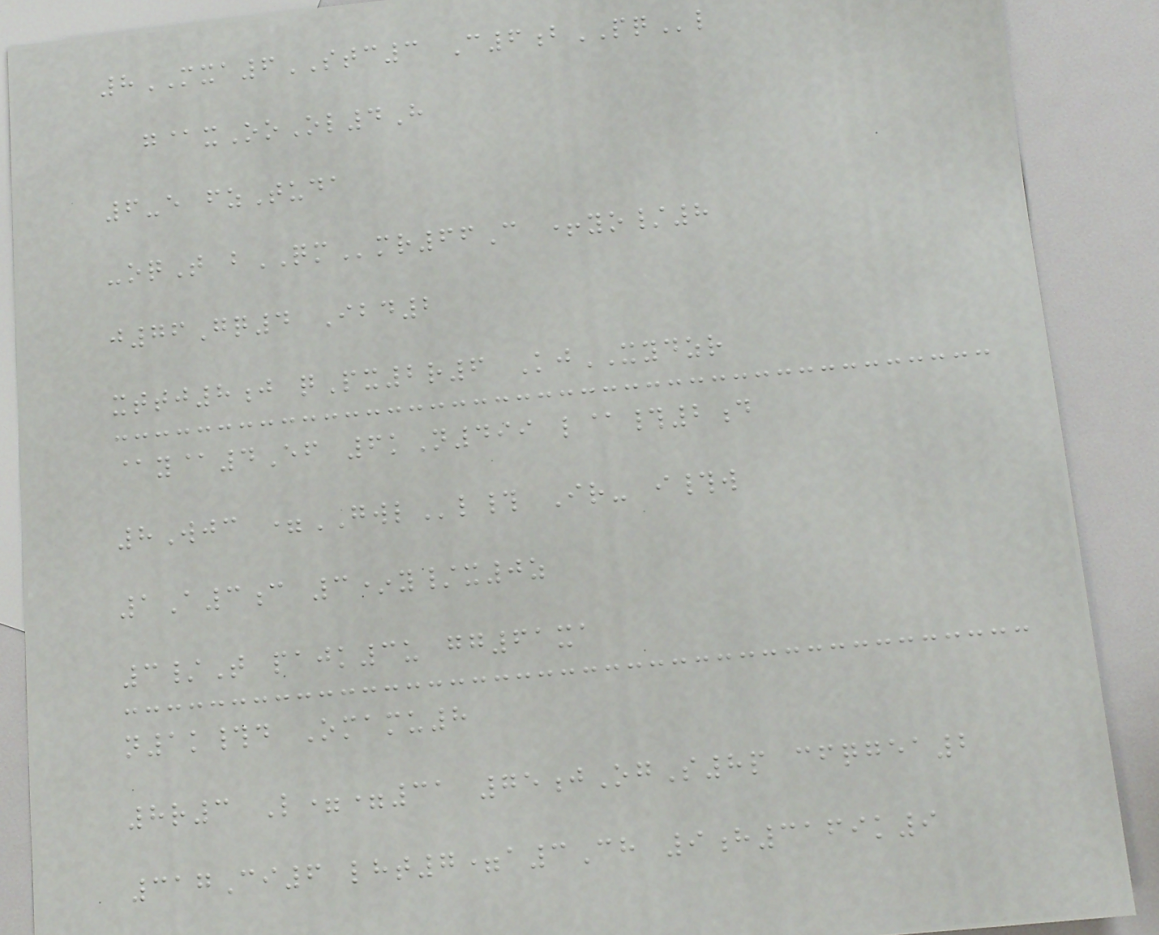8MXA6STC3 C6bPQl
g@xOoOl4H
6-e fzTuda
-oqT bQMmr66C +yo/8
j76Gq4 Ibd2
xttj8j qPx2r6 KjXYDZR
@y@4Ef 6kN499 l@#2d
8Wjc =GWLl# Ir- i#w
1A3c 3*y/x0z
3/T pajk3u gg61xa
n1k#d Omamu8
8r3 L==31 75jOgS8p cfqgea2
317Ci6 lht7=a3Ch 9h3169k9
